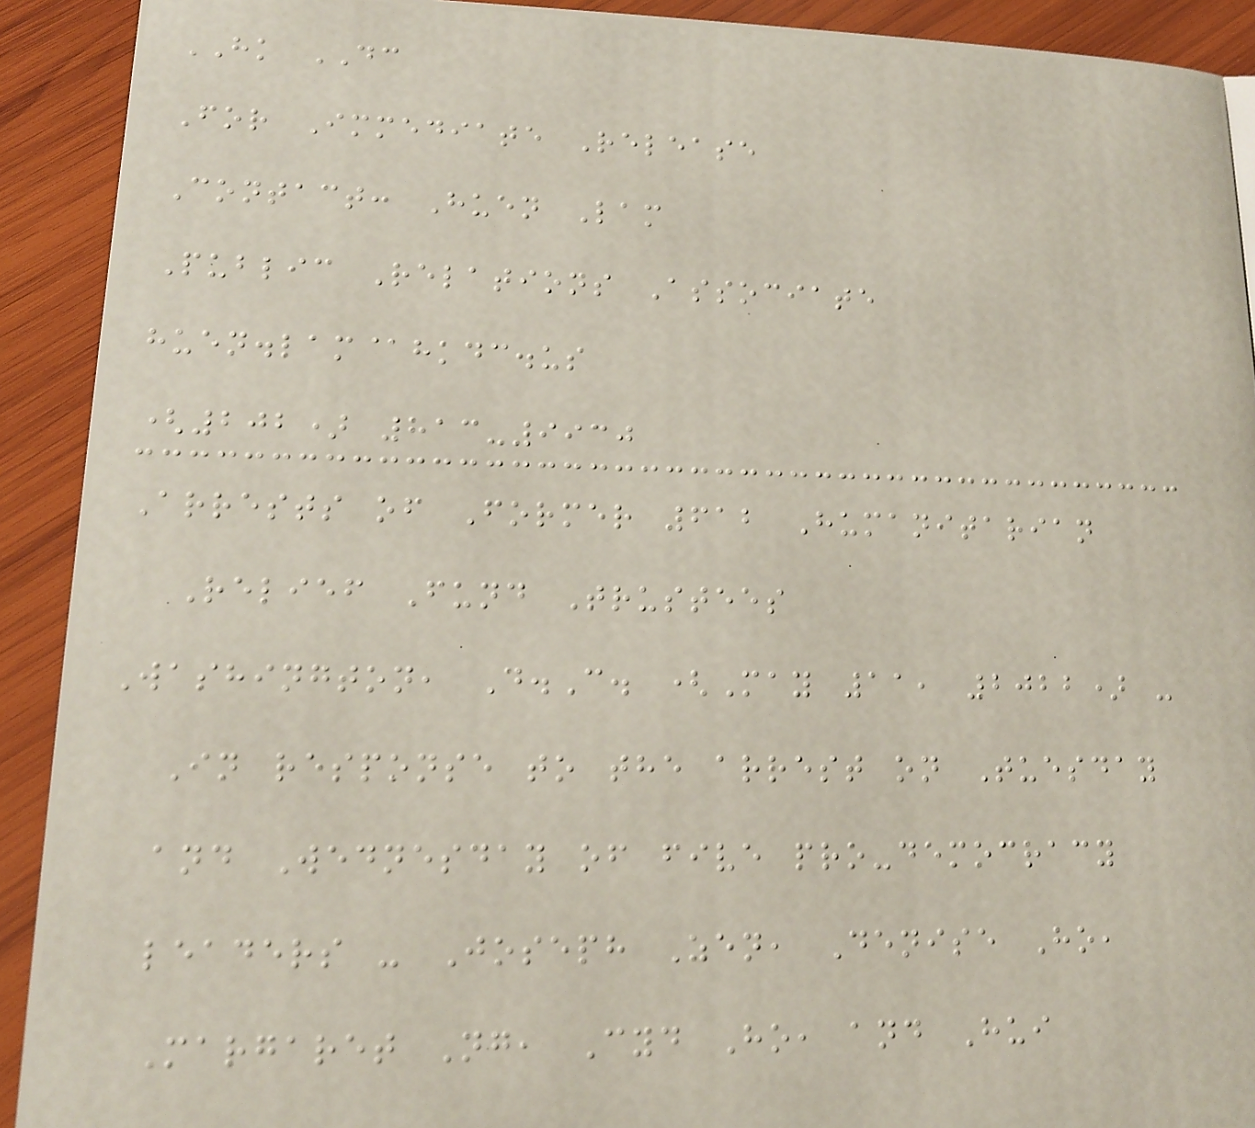HK DC
For Immediate Release
Contact: Huen Lam
Public Relations Associate
huen.lam@hkdc.us
(202) 813-9930
Arrests of Former 612 Humanitarian
Relief Fund Trustees
Washington, D.C. (May 11, 2022) -
In response to the arrest on Tuesday
and Wednesday of five pro-democracy
leaders - Joseph Zen, Denise Ho,
Margaret Ng, Cyd Ho, and Hui
